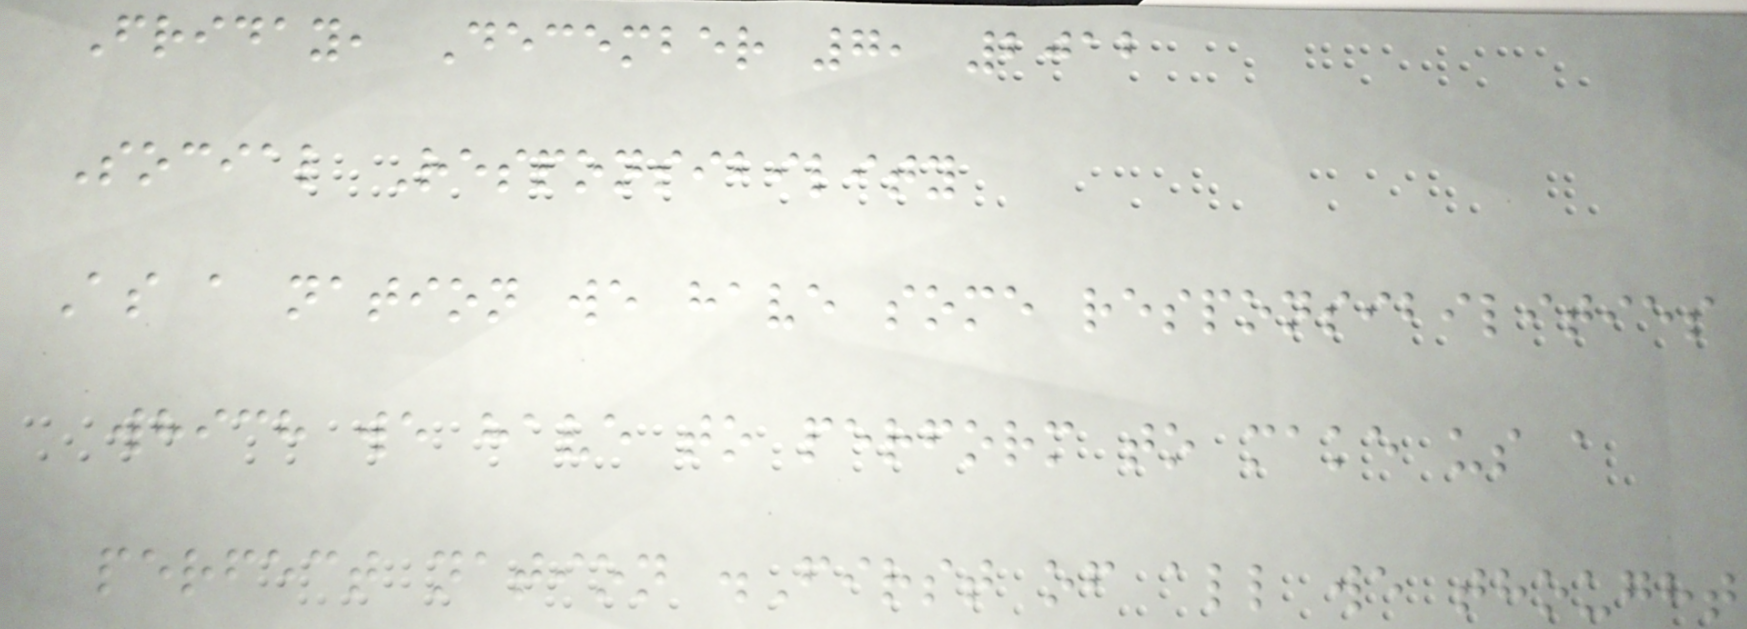Friday, December 7, 2012
Social Responsibility
As a nation we have some responsibilities
which we have to perform to make us a
perfect nation .First of all we thought
